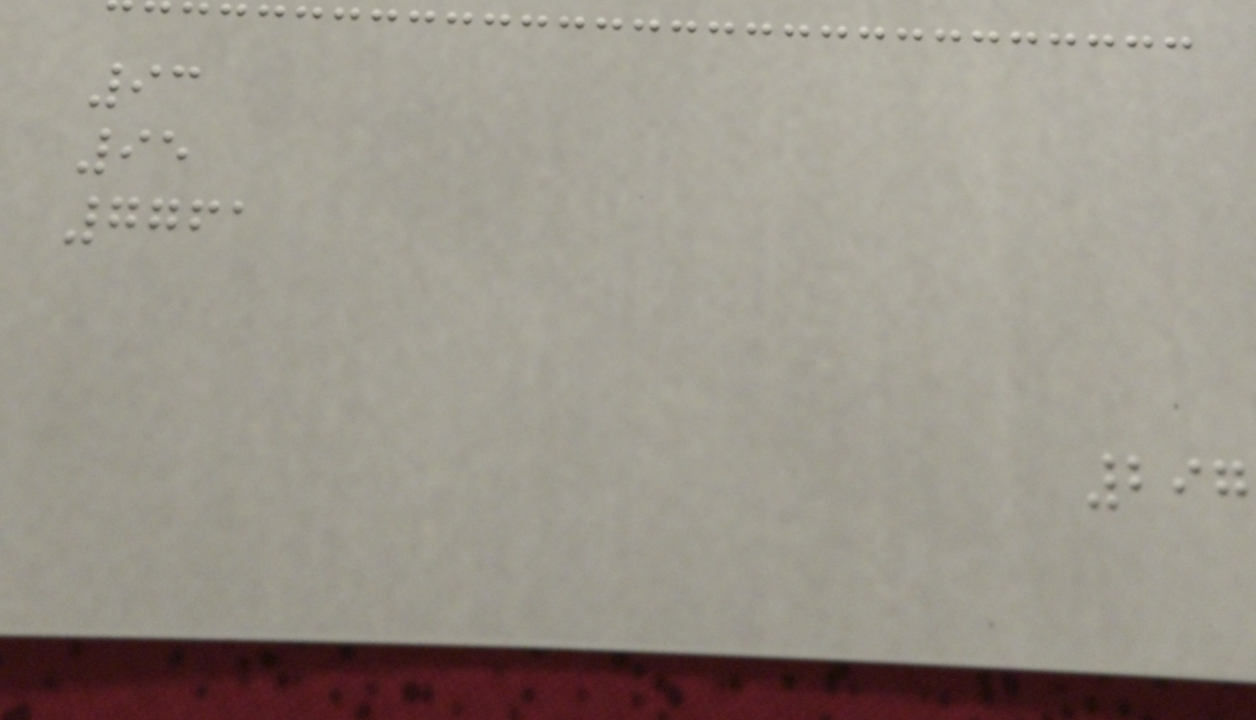93
95
7761
297
